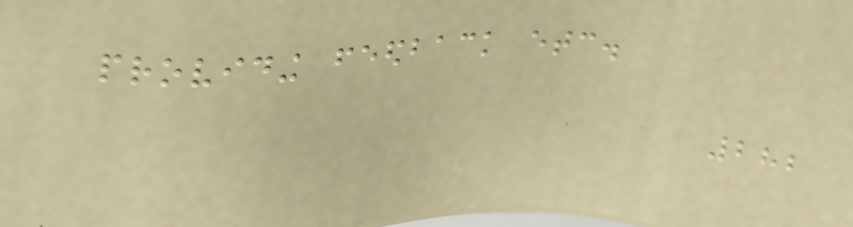providing feedback etc.
282
